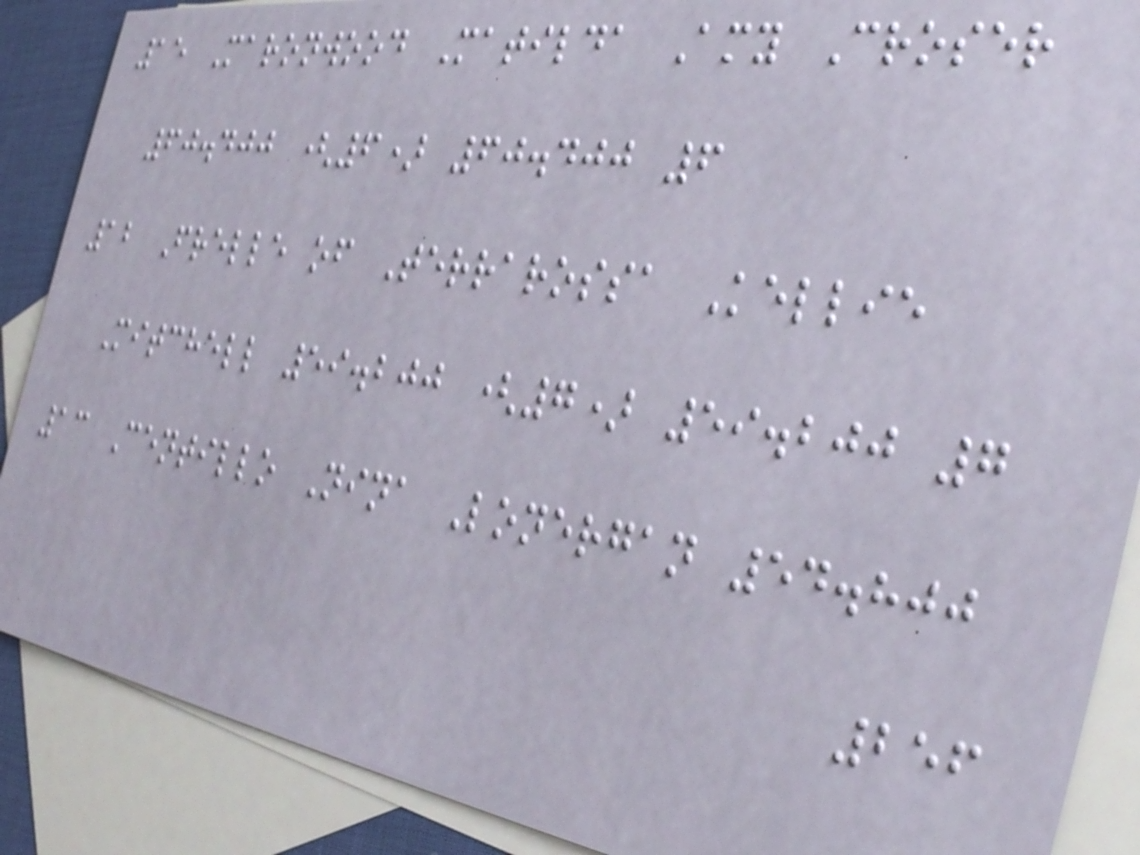15 Maronwood Matilda Amy Croser
60.400 (6) 60.400 6
12 Frelle of Terrarossa Kellie
Mitchell 59.200 (7) 59.200 7
13 Centillo Nina Lonergan 54.800
256
